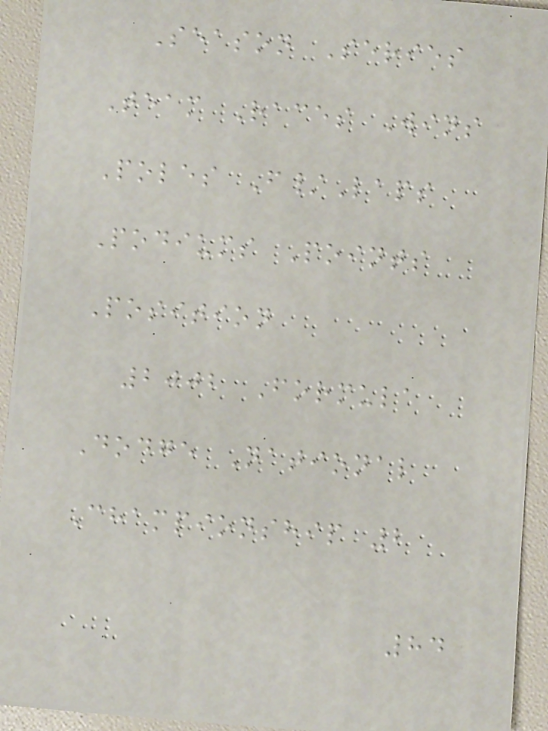Season Series
Team Races Wins
Poles F/Laps
Podiums Points
Position
2002 Formula
Dodge National
Championship 2
84
